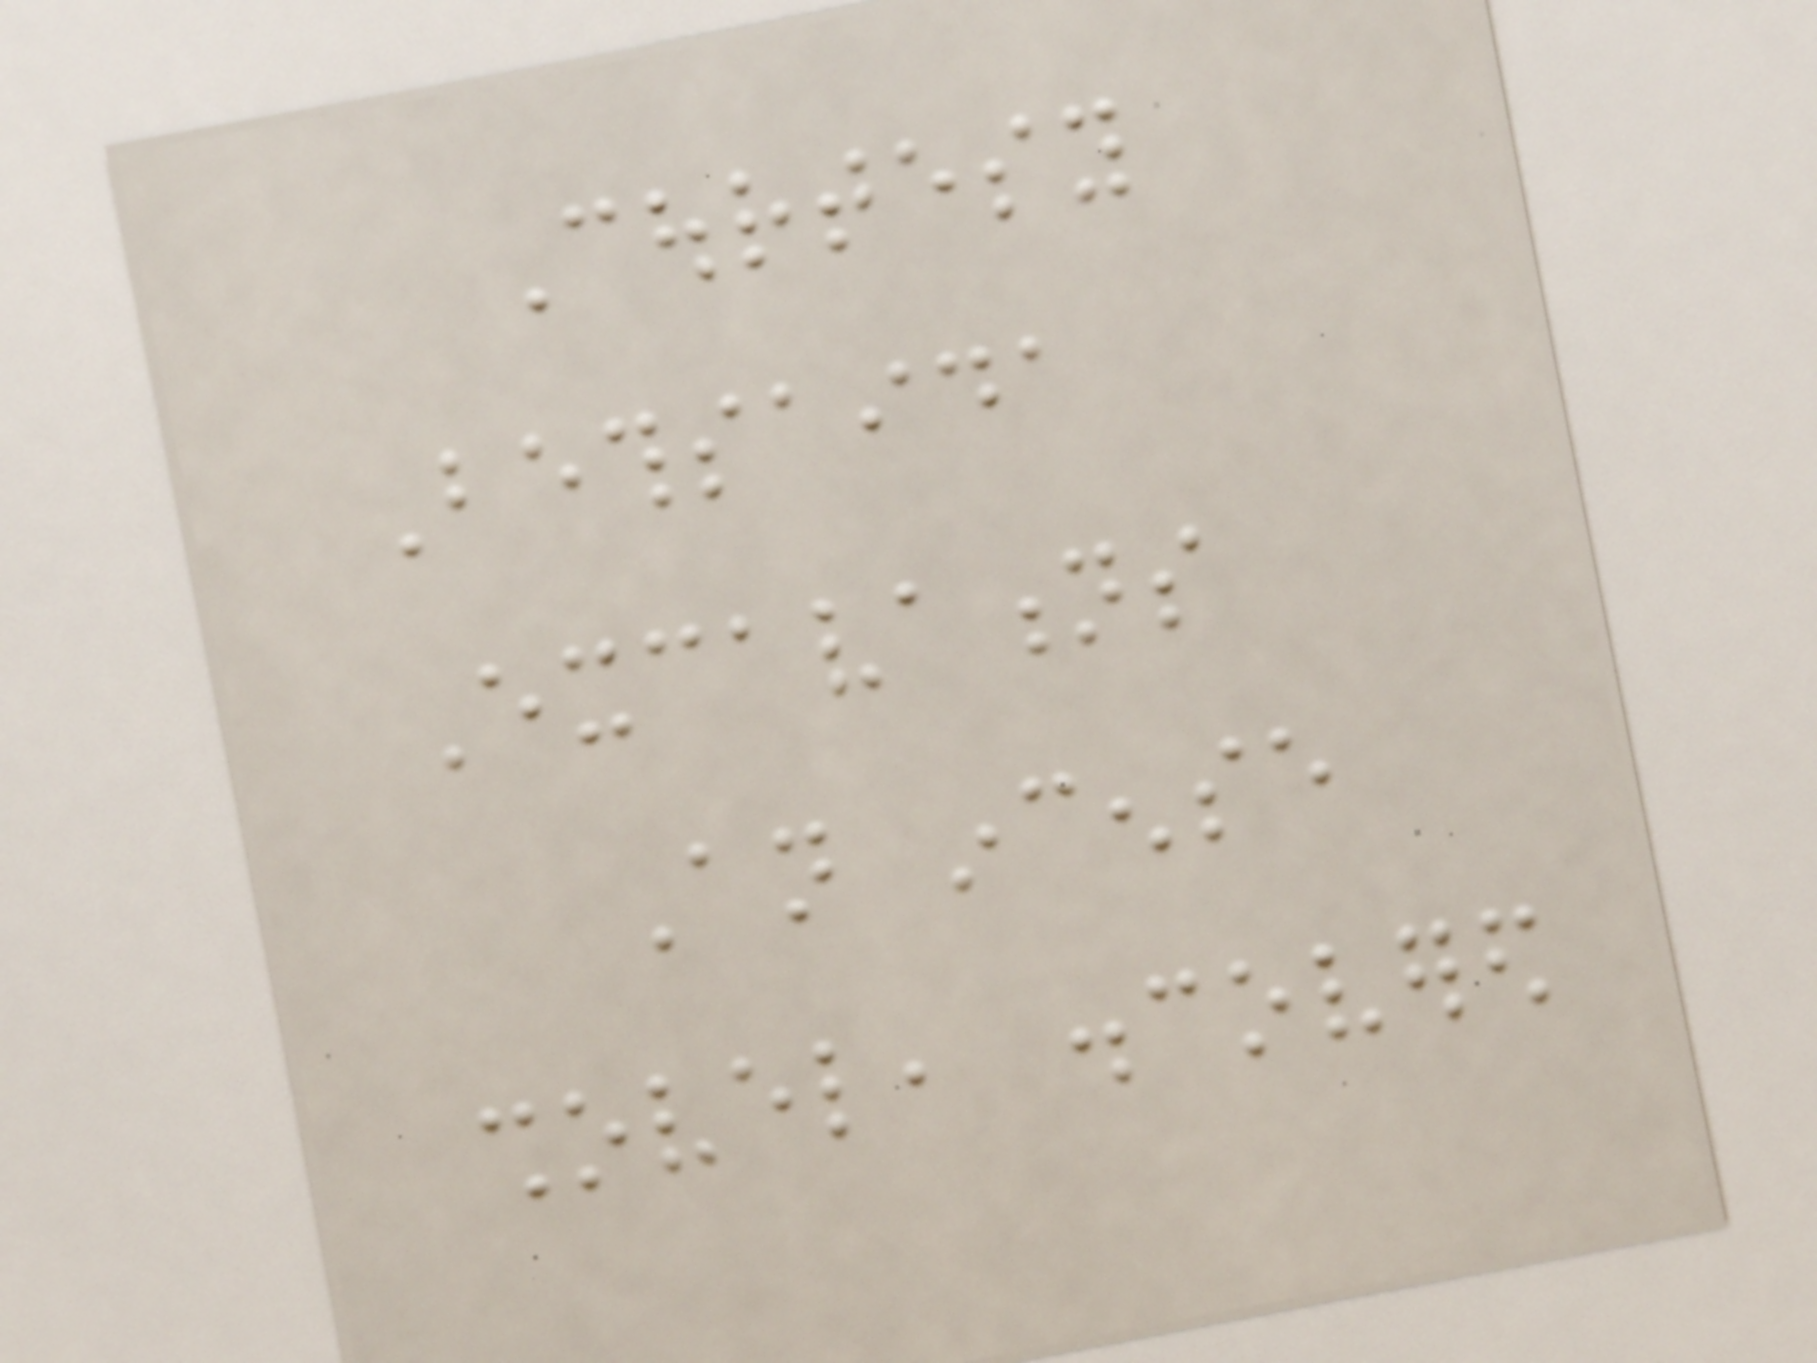Courtesy
Bethsaida
Excavations
An incense
shovel, discovered
